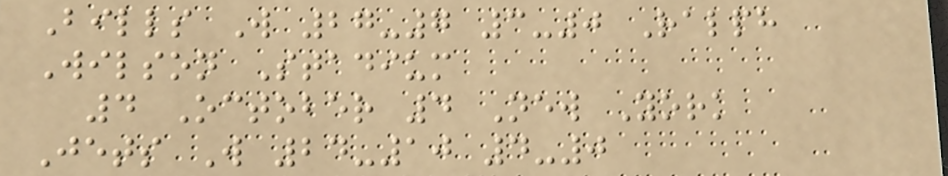Bills W 27-7 3-0 Ralph
Wilson Stadium
4 October 4 New York
Jets W 24-10 4-0
